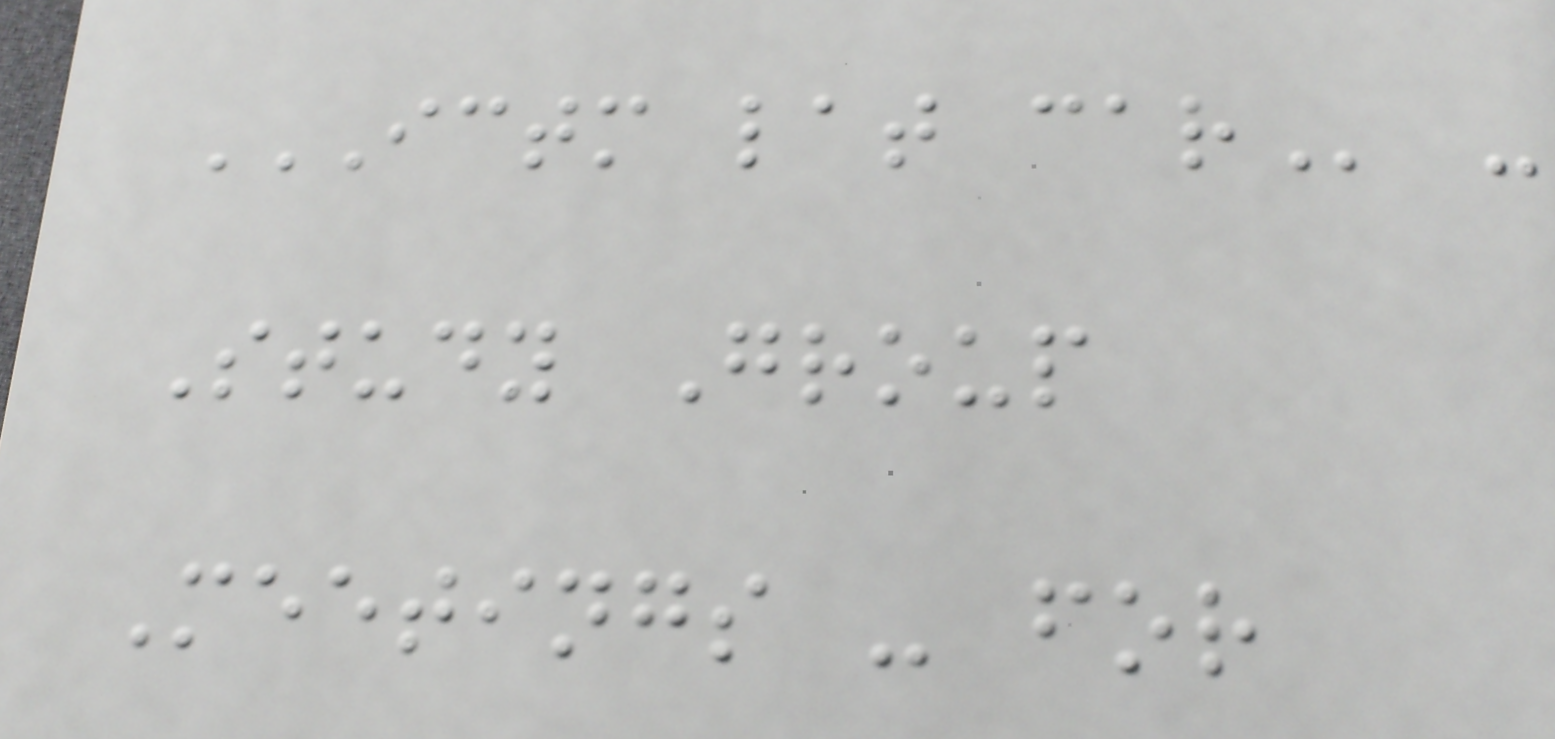ICTM LAT CAR -
Study Group
Meetings - for
